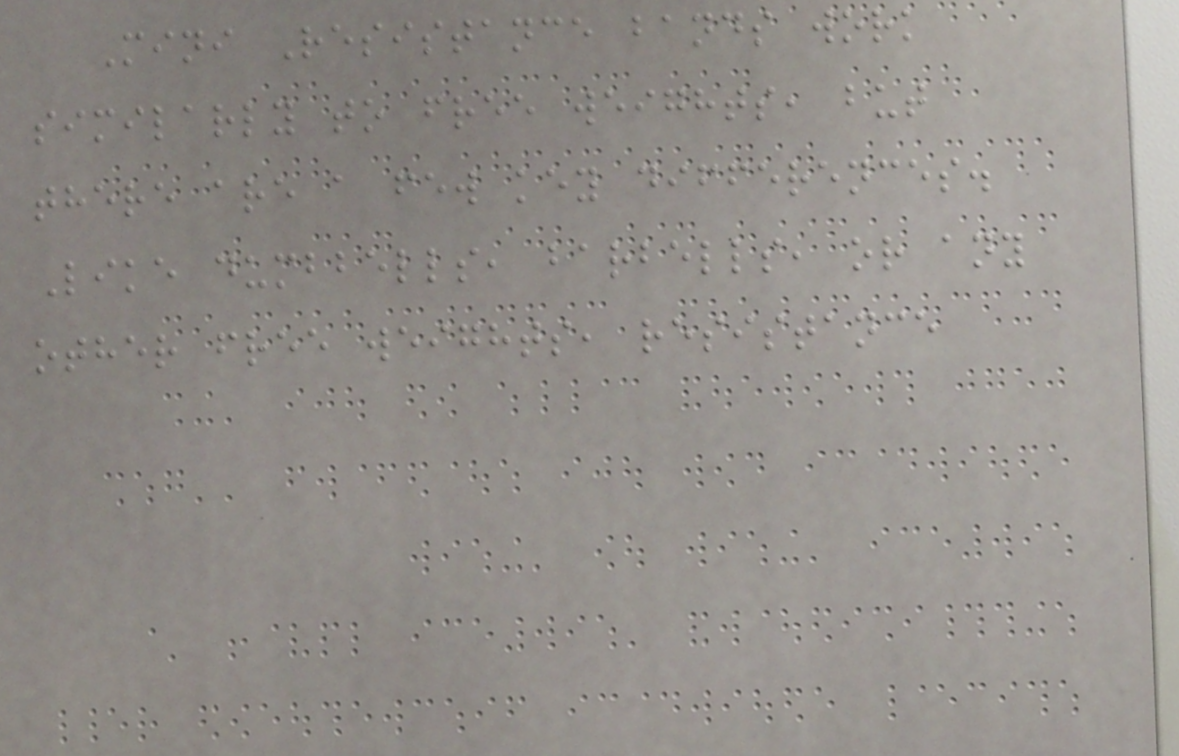Mini Resistance bands work
similarly to free weights, but
there are a few key differences.
Like dumbbells, barbells, or any
other free weights, resistance
